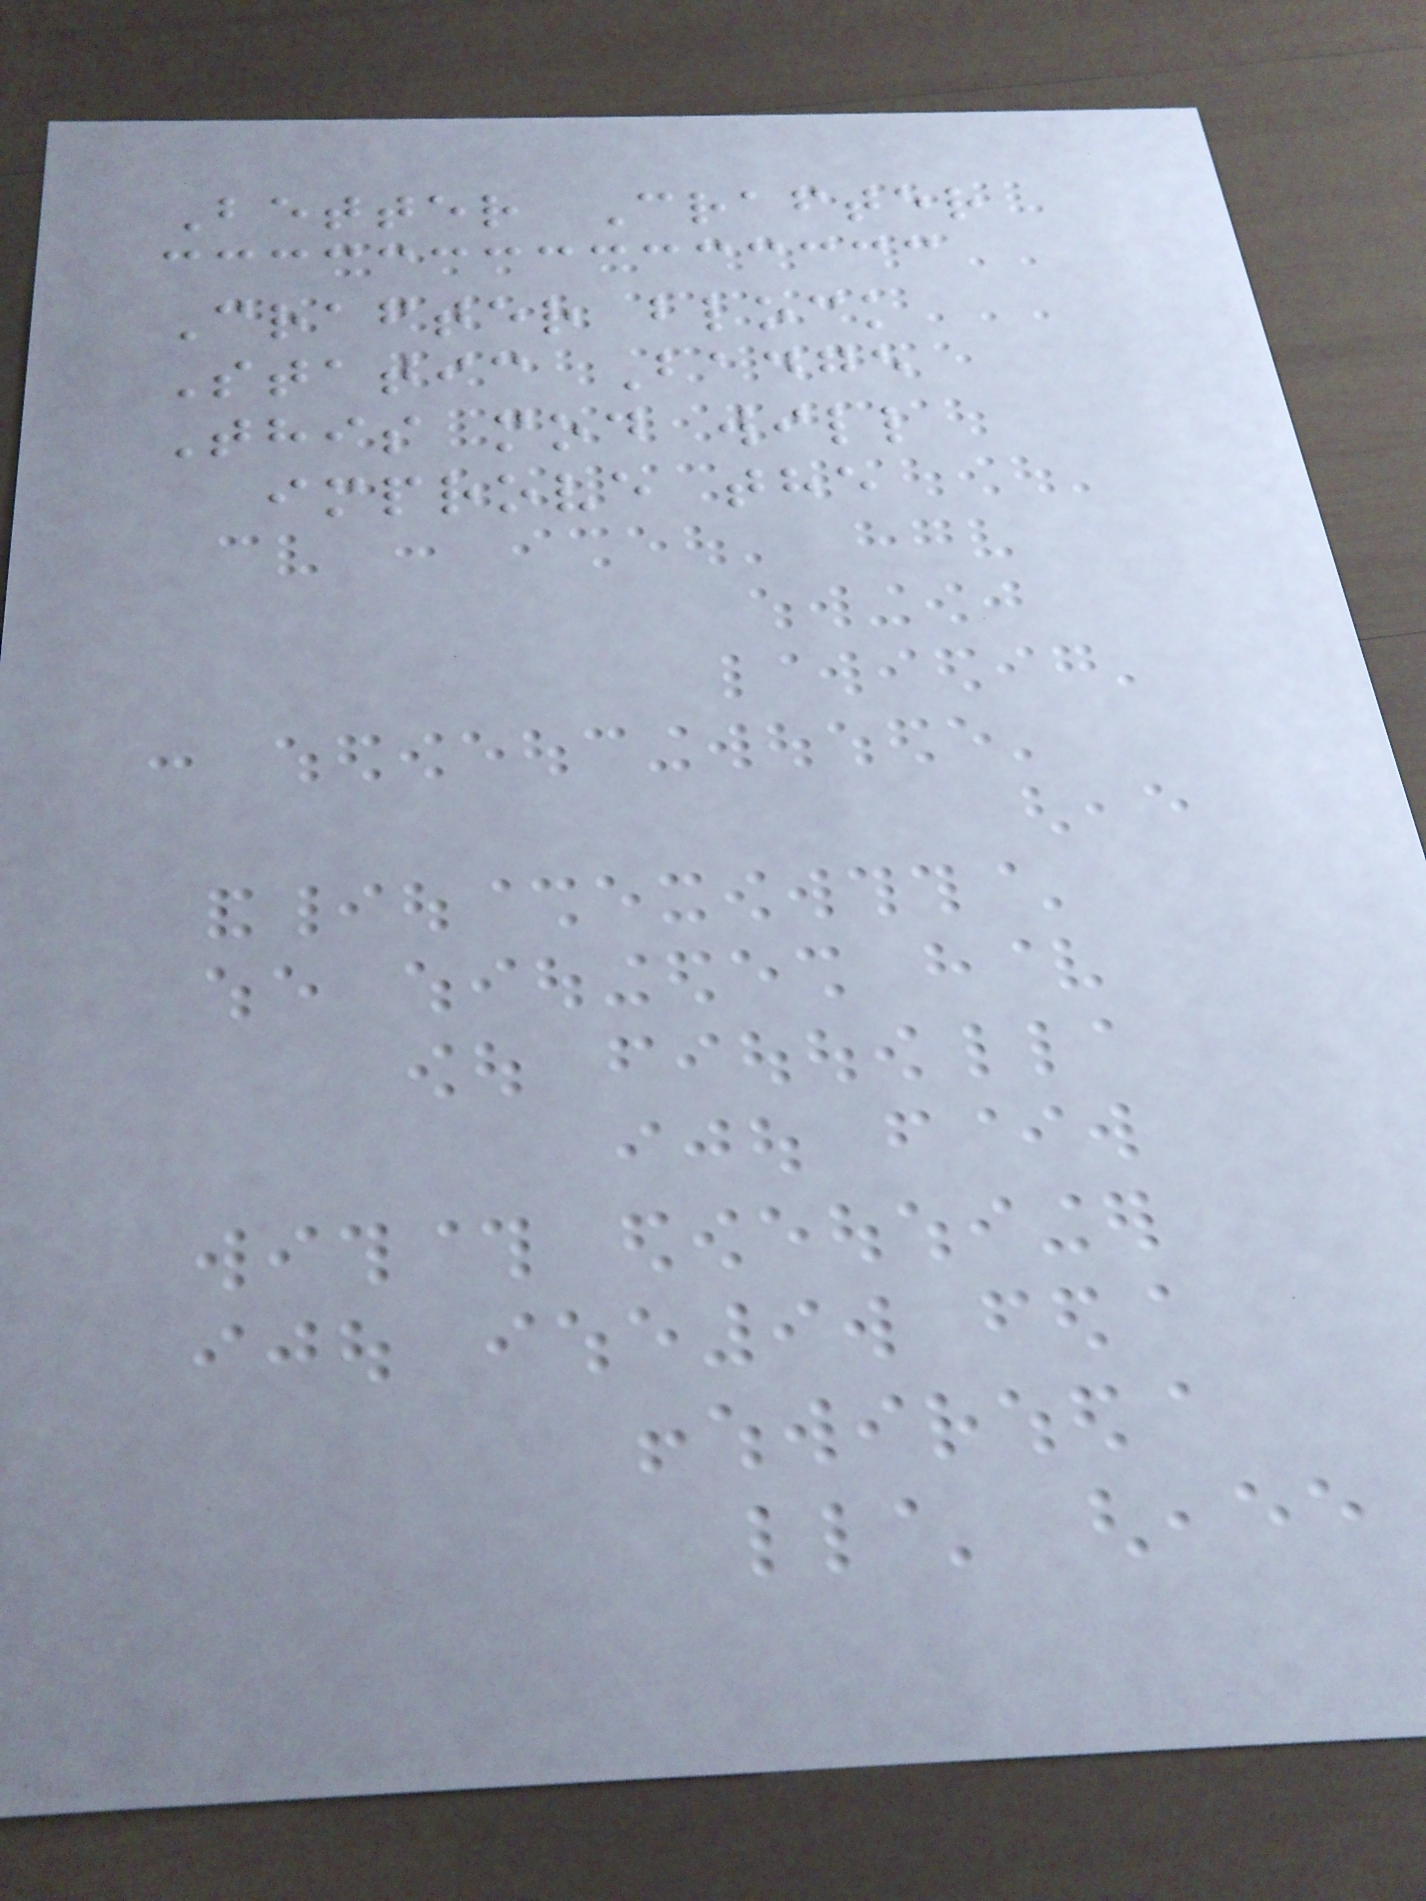Better Crafter
Crafter block
Static Badge
This mod will
improve the
